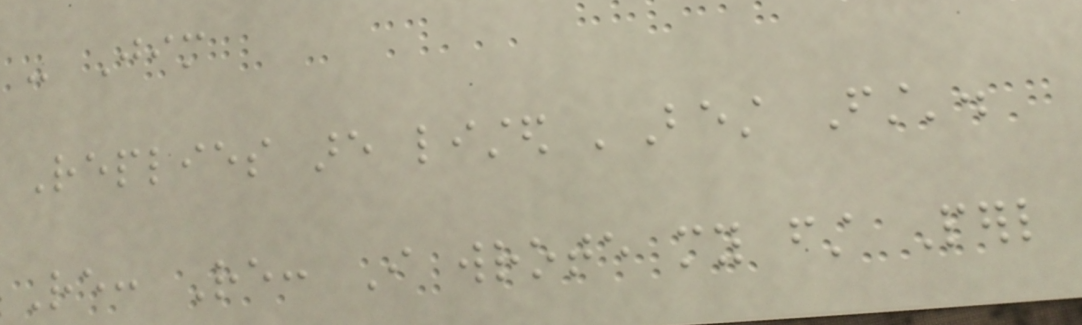- Jim
Replies are listed 'Best First'.
Re: Re: I wrote my first Perl
